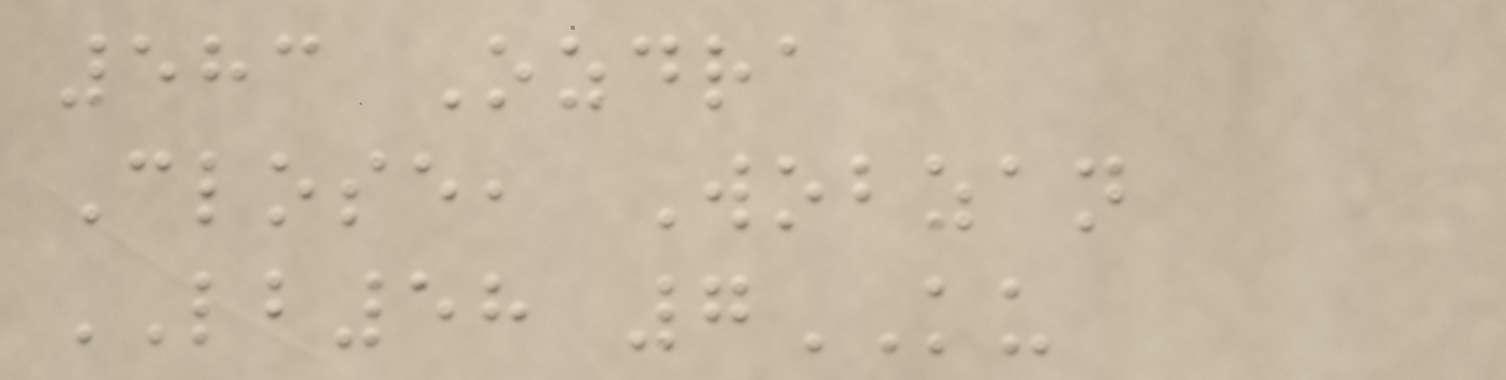583 Ozdra
Close, Wobzan
LB58 7KU
